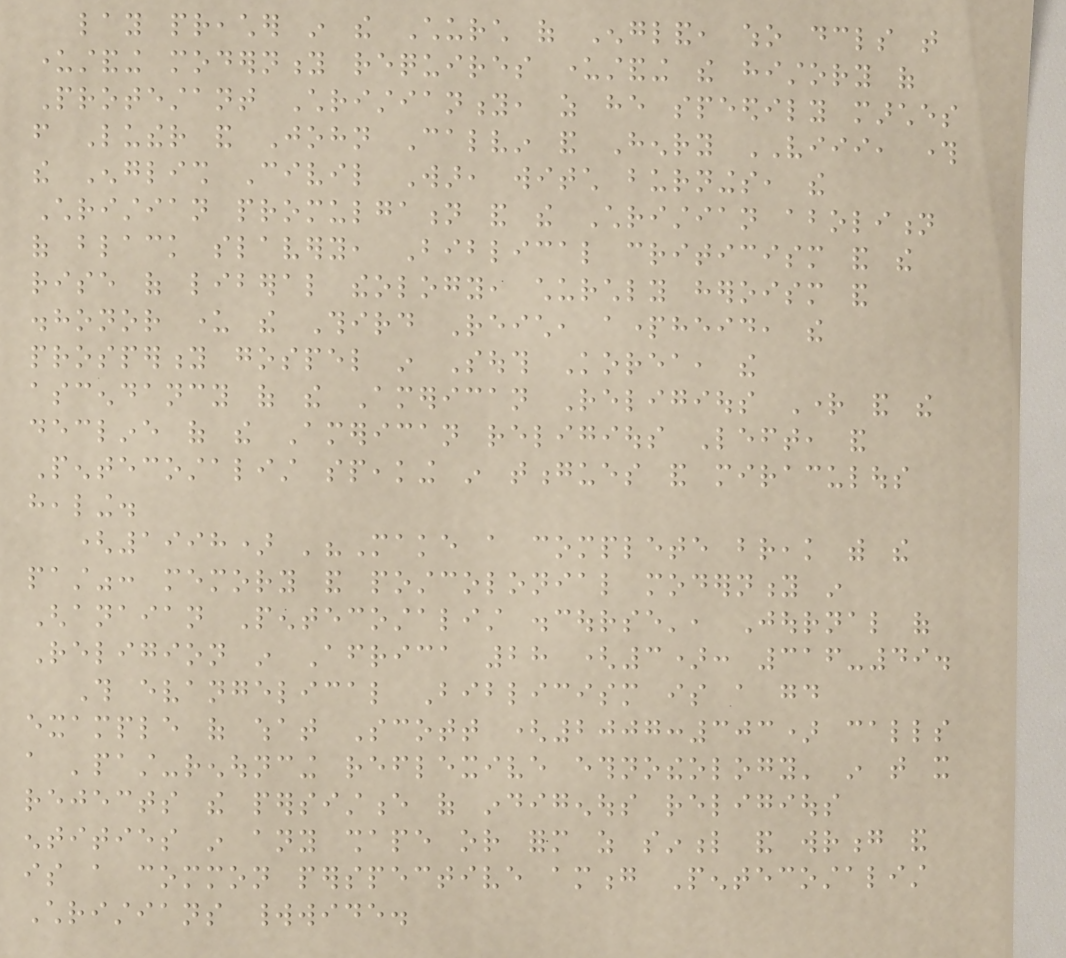lay preacher in the Church of England, who declares that
understanding modernity requires understanding the history of
Protestant Christianity, as he speedily marches
from Luther and John Calvin and Henry VIII, through
the English Civil War, witch burnings, the
Christian promulgation and the Christian abolition
of black slavery, Biblical criticism and the
rise of liberal theology, churchly heroism and
dishonor under the Third Reich, apartheid, the
prosperity gospel in South Korea, the
ascendancy of the American Religious Right and the
decline of the American religious Left, and
Pentecostalist speaking in tongues and miraculous
healing.
(1998) '"Make a complete break with the
past": memory and postcolonial modernity in
Ghanaian Pentecostalist discourse', Journal of
Religion in Africa 28 (3): 316-49.
This evangelical Biblicism is a good
example of what Scott (2007:303) calls
a 'past-renouncing reflexive ethnotheology' in that it
rejects the persistence of indigenous religious
entities in any shape or form as sinful and wrong and
is a common perspective among Pentecostalist
Christians worldwide.
